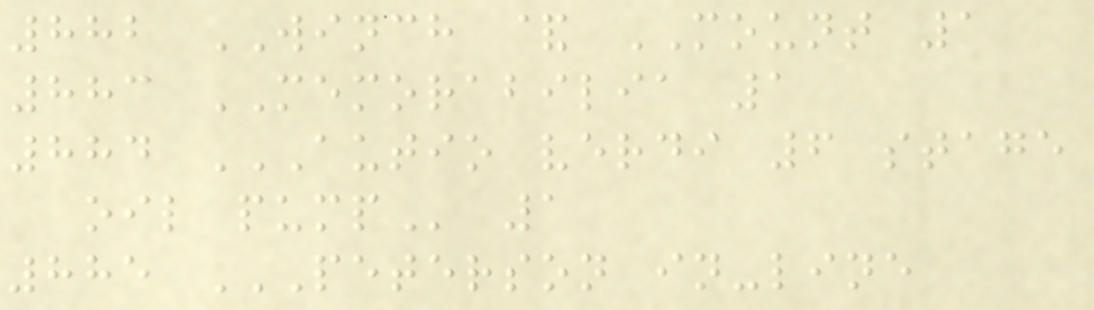882 WINCH & MOUNT 1
883 MEMORABILIA 1
884 AUTIO VERDI 6 STAGE
OIL PUMP 1
885 PETERSON IN-LINE
